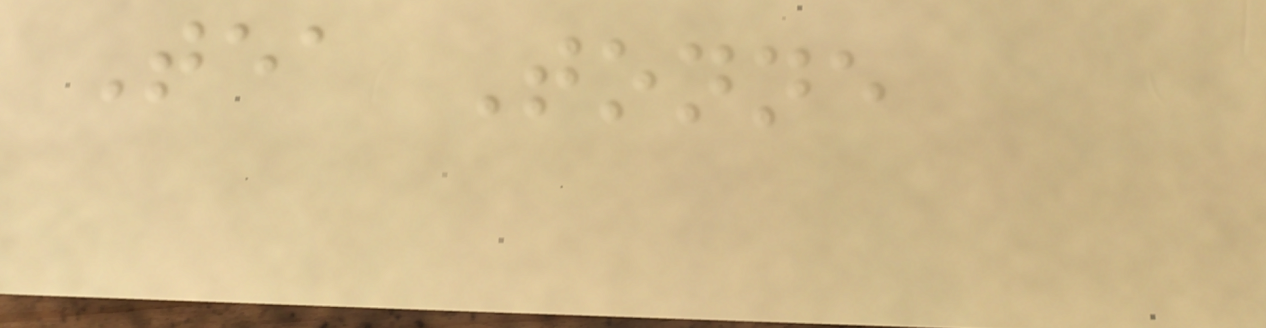Tea Tonne
